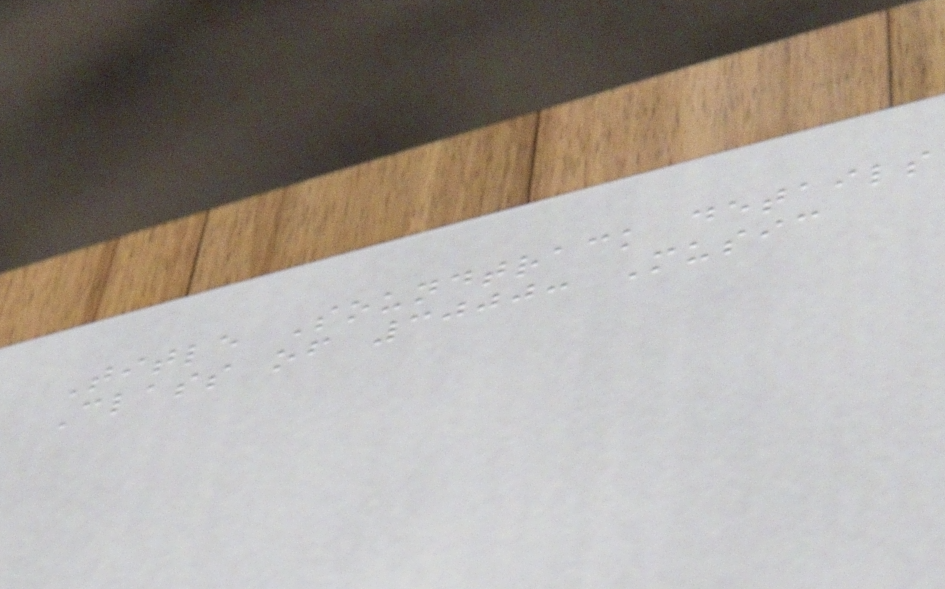Title Soundtrack details
Class of 3000: Music
